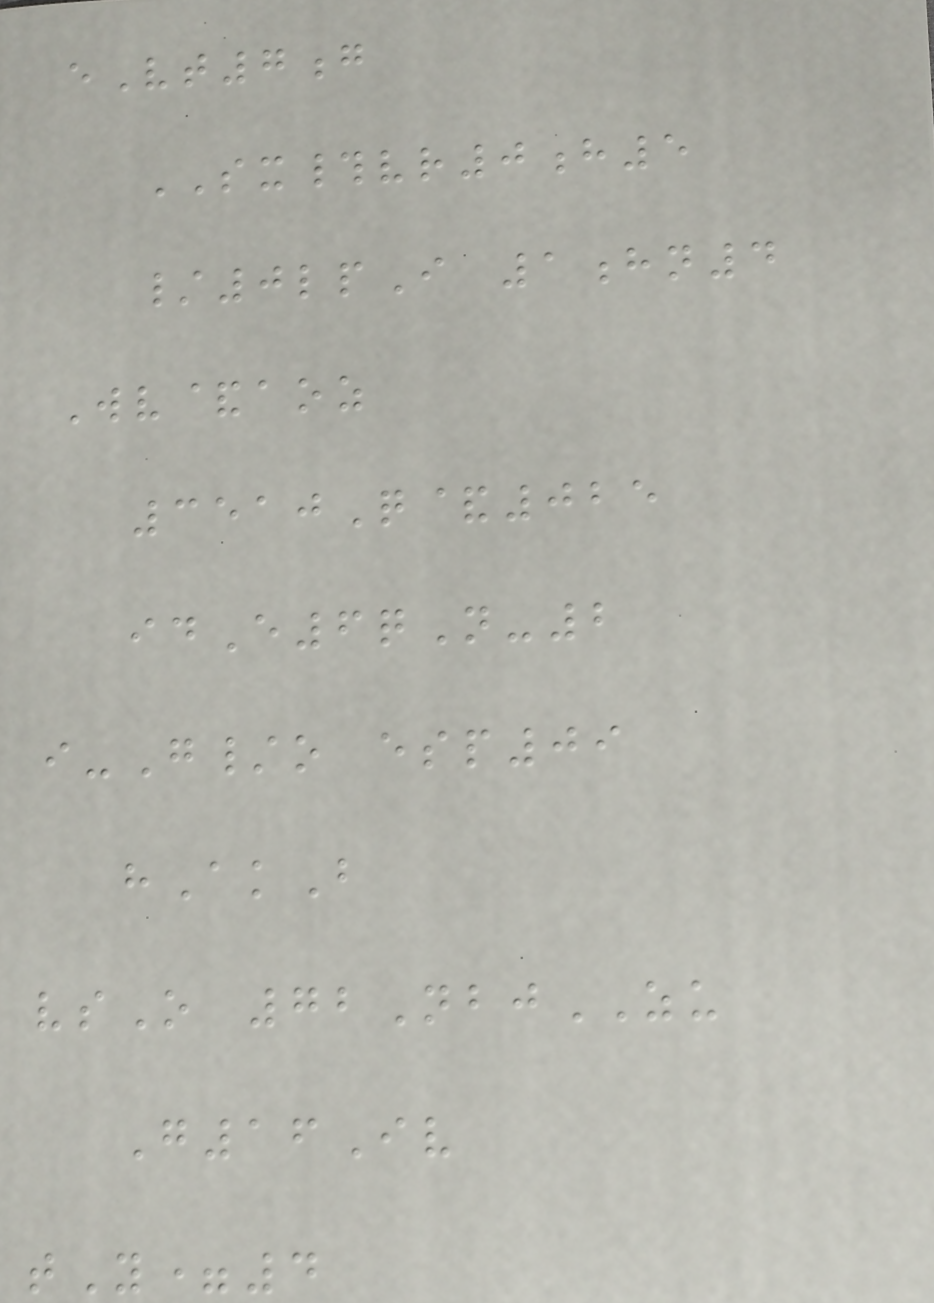eVt7g
SX#vr0h5
/0lpI 1hn4
Wv&aoz
3510Q&025
idE6qN-2
i-G/o esp09
hAkB
vsO 72NbjZU
G16Iv
tY=4
